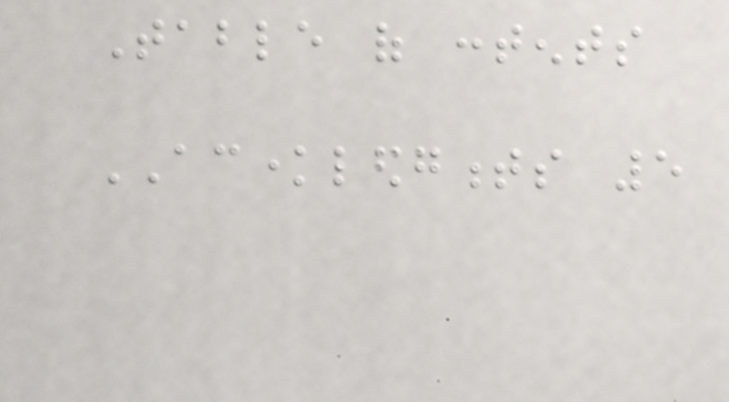Table of contents
ACKNOWLEDGMENTS 5
